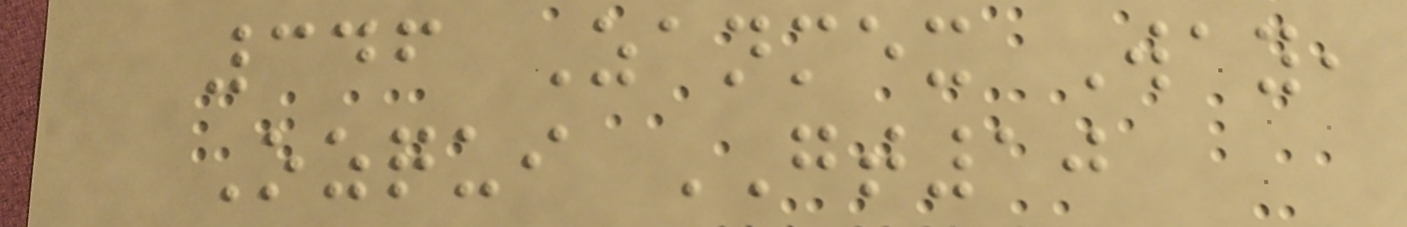346 Zanmex Way,
Ozqui GT10
